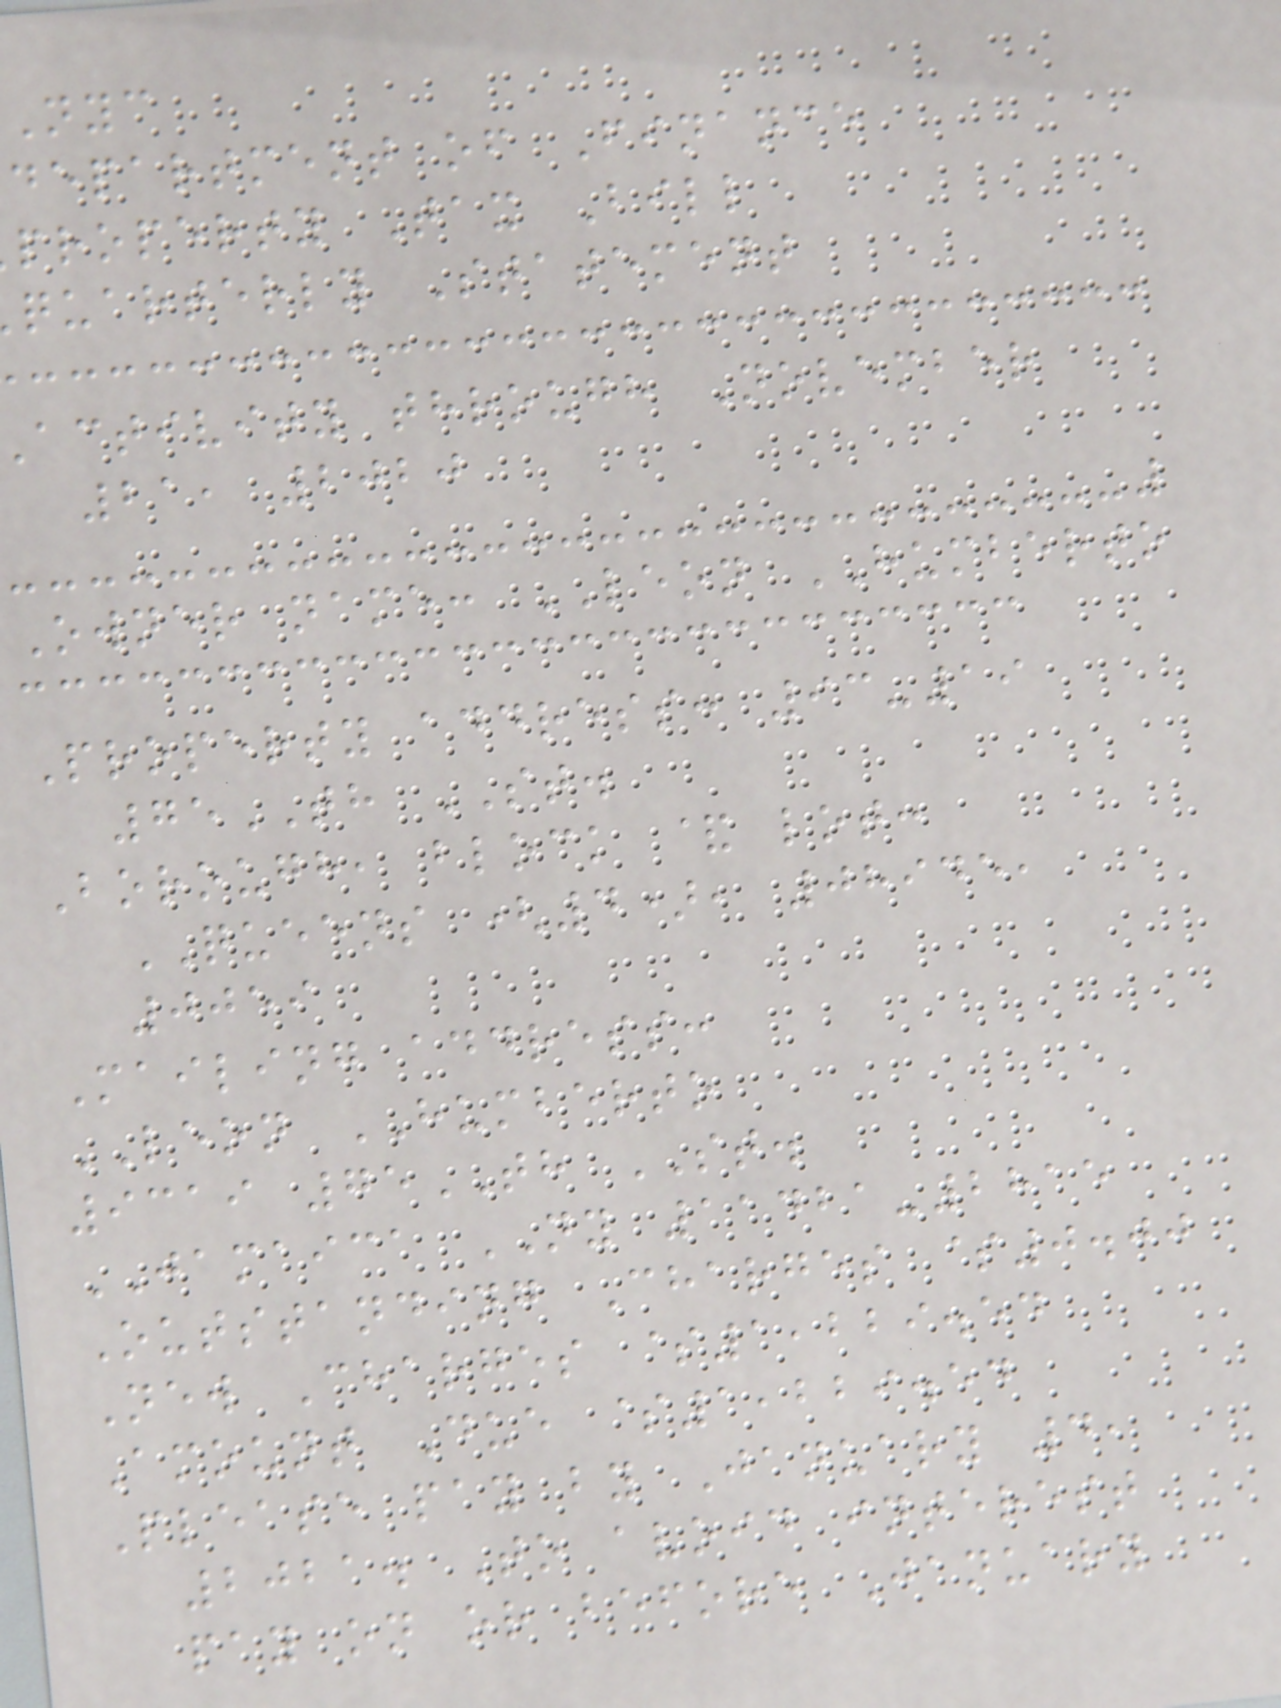department of Finance
property Tax Bill
quarterly Statement
activity through November
21, 2020
Owner name: LEON HUMBERTO
Property address: 93-19
75TH ST.
Borough, block & lot:
QUEENS (4), 08945,
0059
Mailing address:
LEON HUMBERTO
9319 75TH ST.
JAMAICA NY 11421-2815
Outstanding Charges $0.00
New Charges $1,229.54
Amount Due $1,229.54
Please pay by January 4,
2021. To avoid interest
pay on or before January
